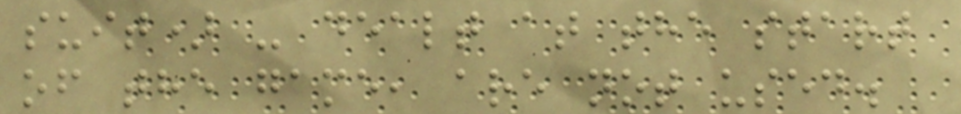suit) - dealt at the start
of the game, are not used.
